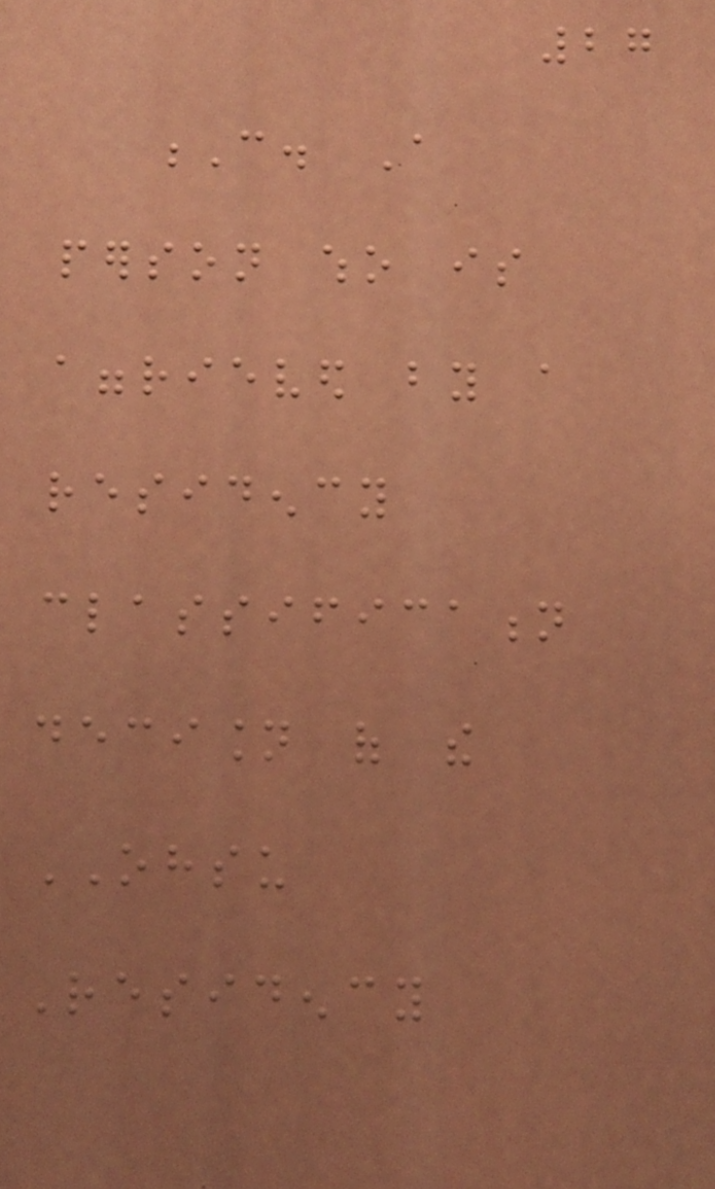27
C. A
person who is
aggrieved by a
residency
classification
decision of the
OHSU
Residency
